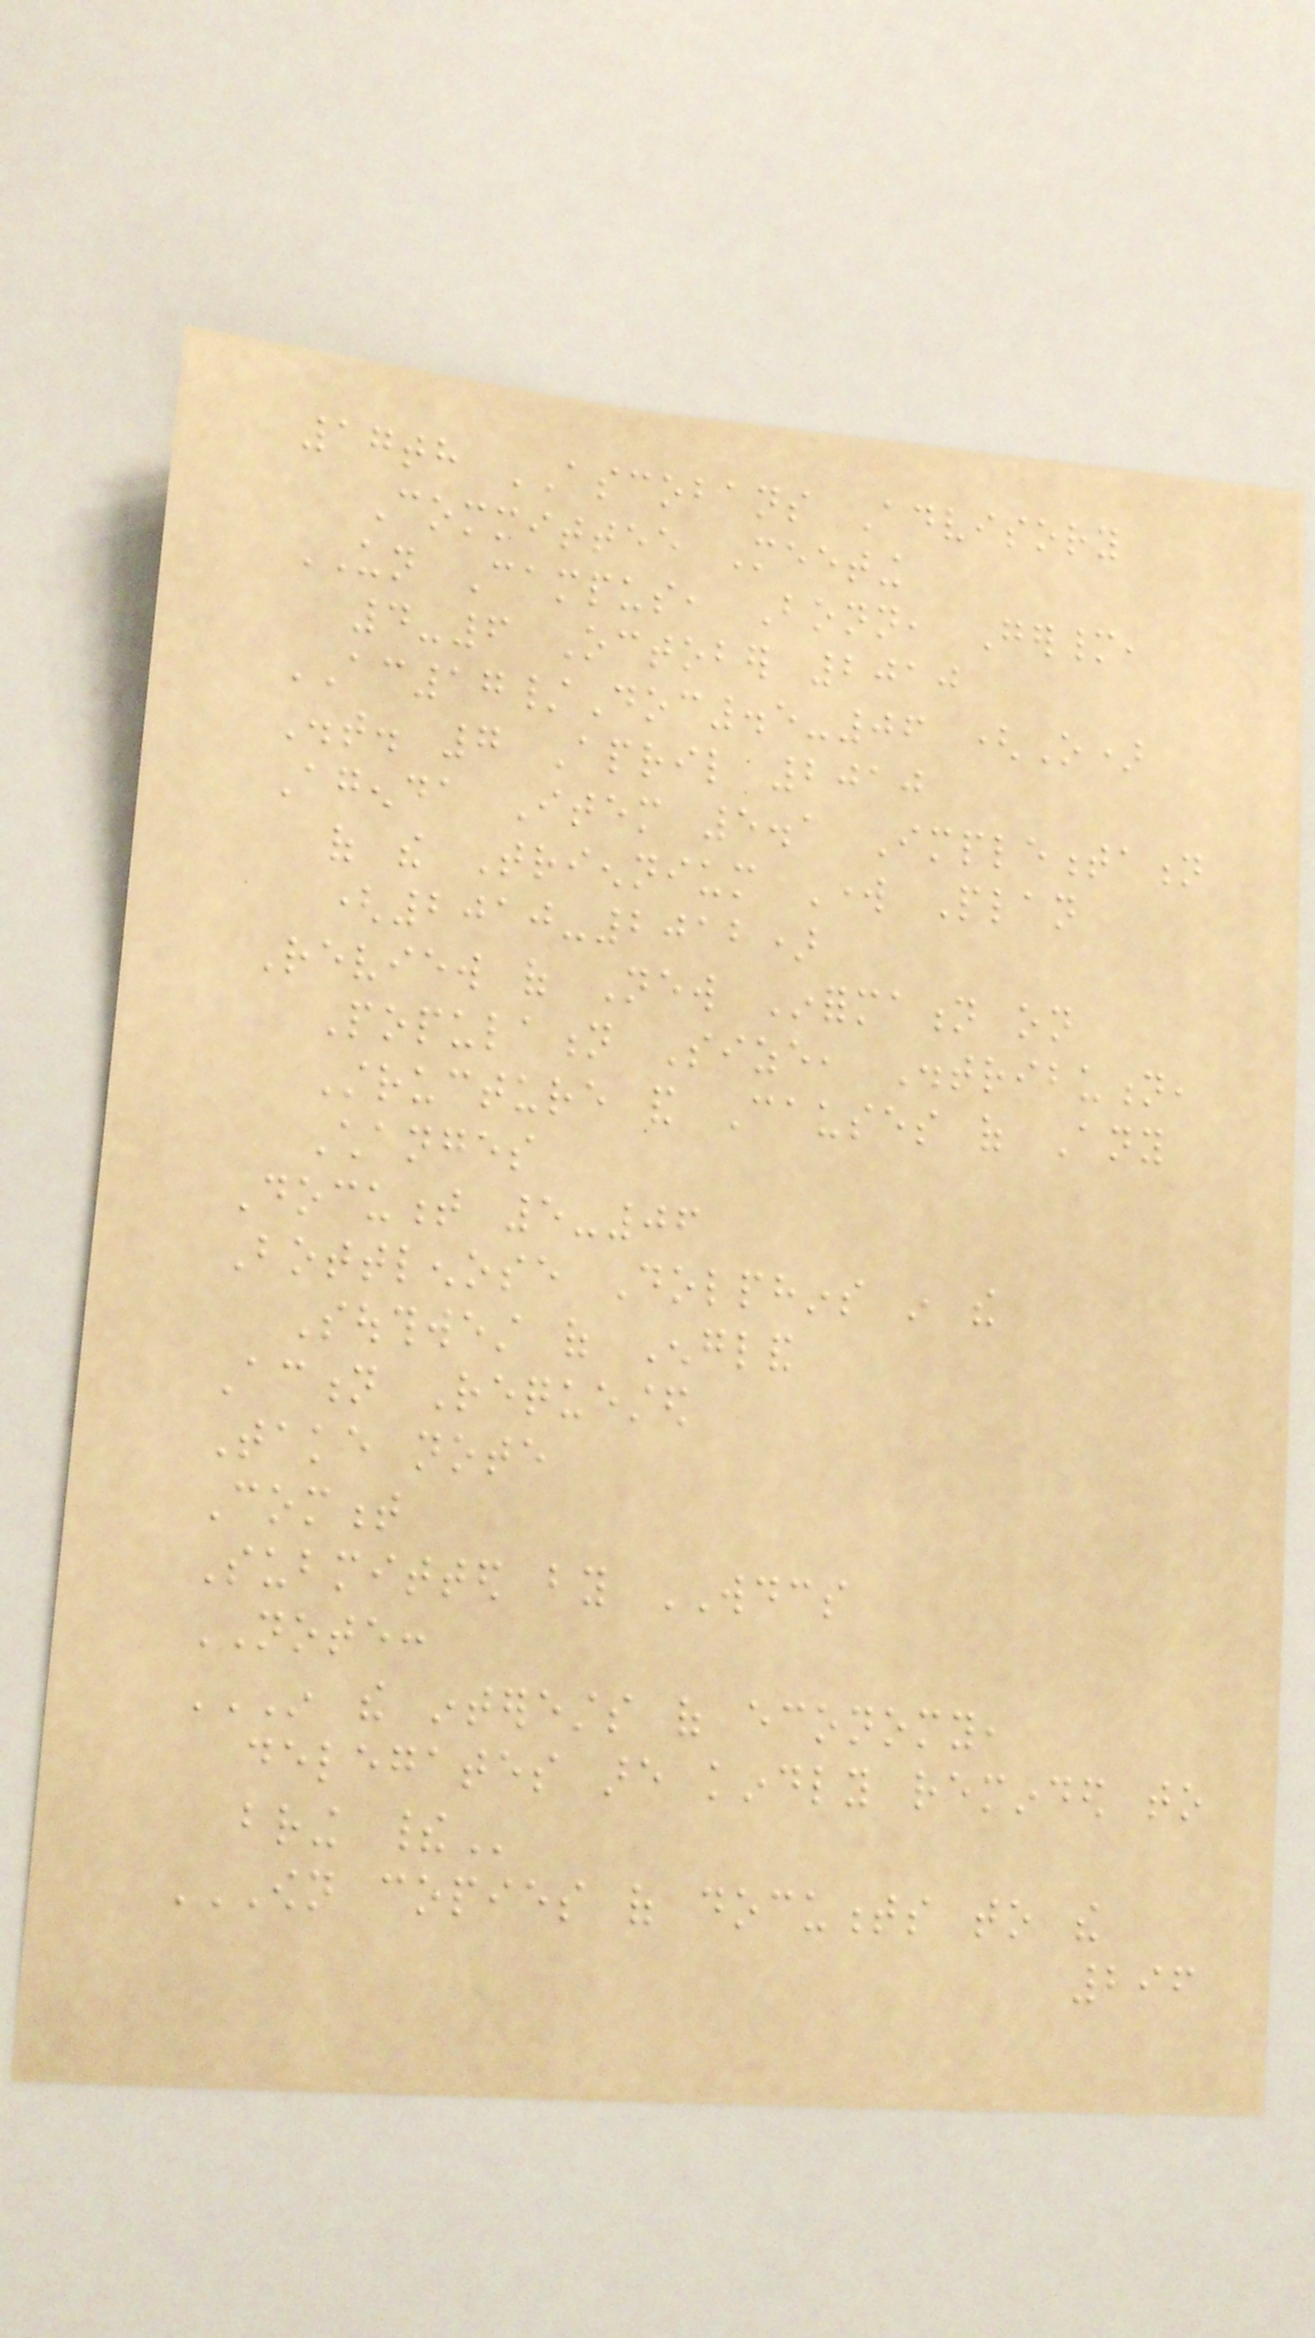17th ASCOBANS Advisory
Committee Meeting
UN Campus, Bonn, Germany,
4-6 October 2010
AC17/Doc.5-06 (O)
Dist. 7 April 2010
Agenda Item 5.1 Implementation
of the Triennium Work Plan
(2010-2012)
Review of New Information on
Population Size, Distribution,
Structure and Causes of Any
Changes
Document 5-06
Bottlenose Dolphins in the
Southwest of England
Action Requested
Take note
Comment
Submitted by WDCS
NOTE:
IN THE INTERESTS OF ECONOMY,
DELEGATES ARE KINDLY REMINDED TO
BRING THEIR
OWN COPIES OF DOCUMENTS TO THE
296
